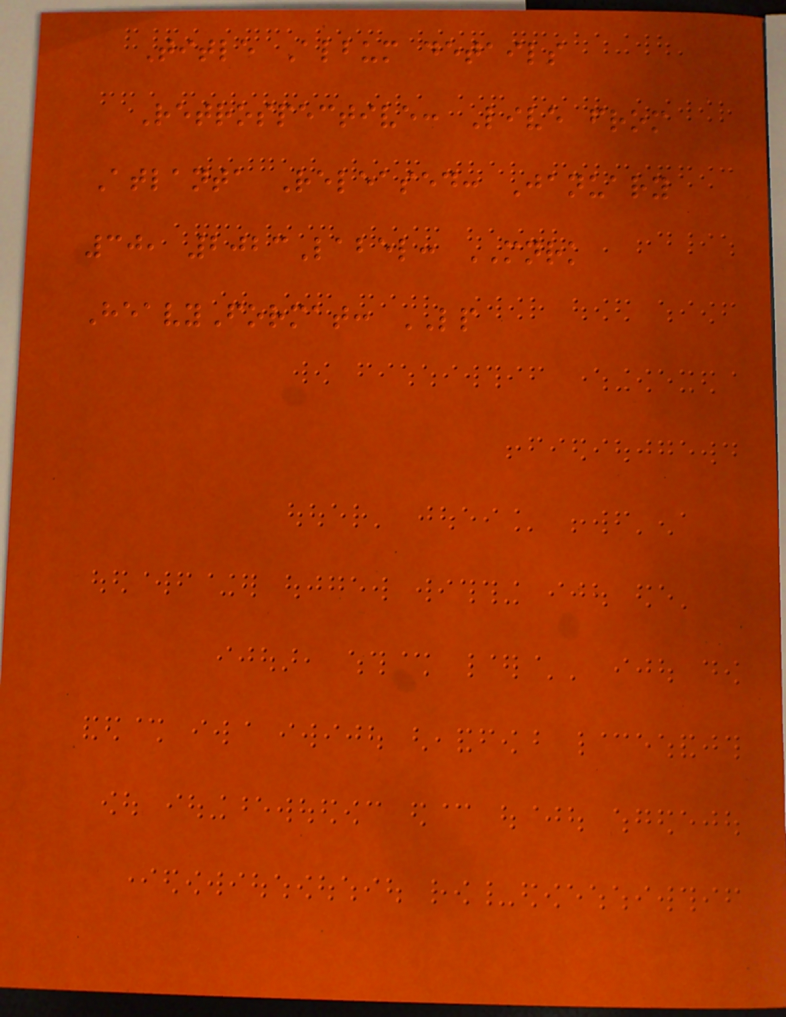Title Album details
Retrospective: Live from
Atlanta Released: January
30, 2023Label: MNRK
HeavyFormat: LP
